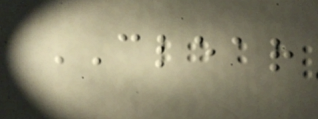CLEAR
